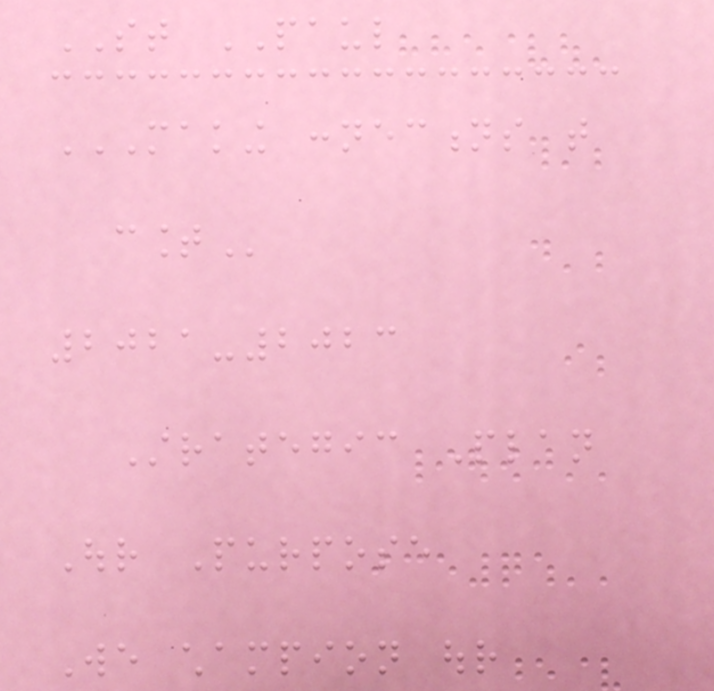ST PAUL
MAKING CONNECTIONS THAT
COUNT
2021-2023
Strategic Plan
Our Purpose
We champion our
